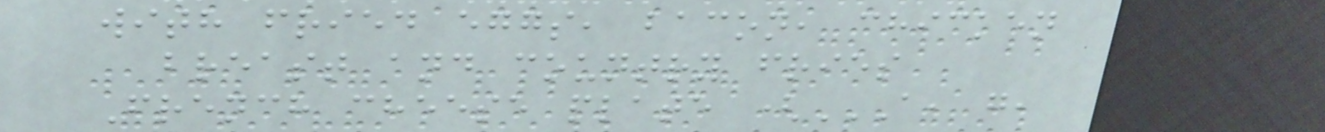with fried eggs, bacon, chicken
breast and country fries
French cheese plate (A, G,
